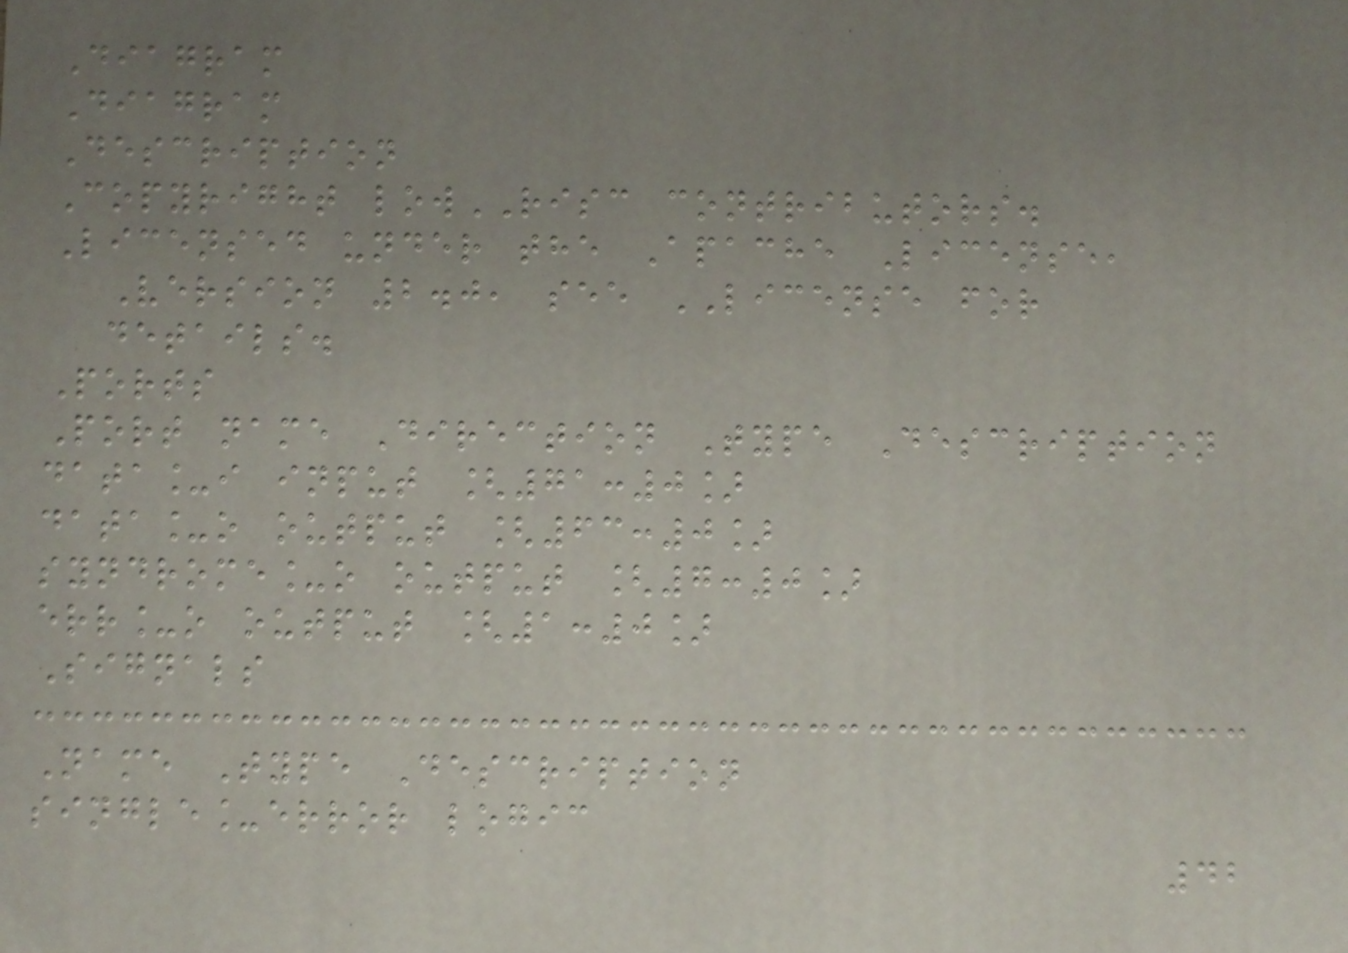Diagram
Diagram
Description
Copyright lowRISC contributors.
Licensed under the Apache License,
Version 2.0, see LICENSE for
details.
Ports
Port name Direction Type Description
data_i input [71:0]
data_o output [63:0]
syndrome_o output [7:0]
err_o output [1:0]
Signals
Name Type Description
single_error logic
42
